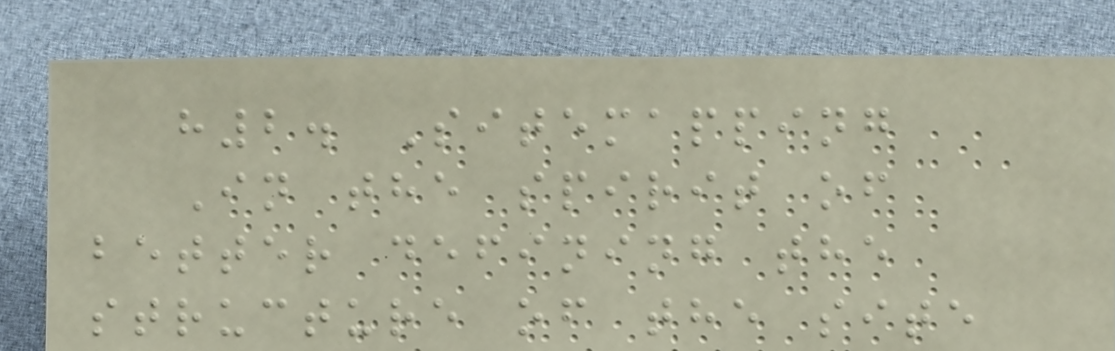h2. Sitemapping
In the spirit of
better defining the
structure of the site
